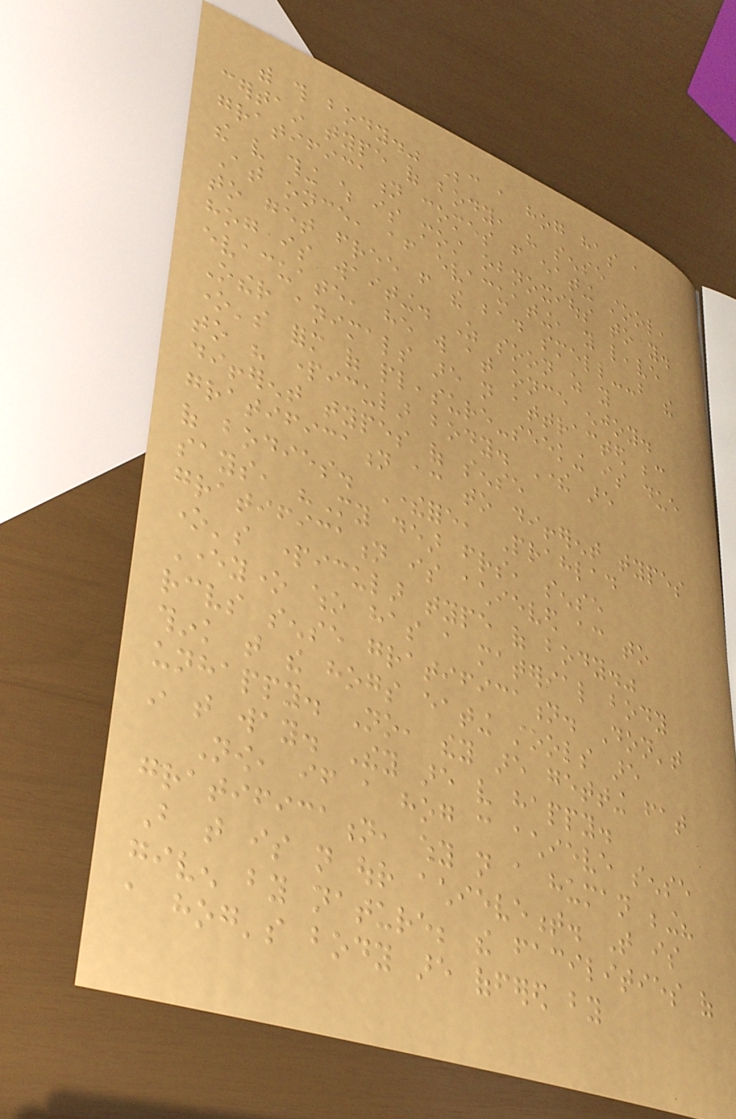with this body." Because a hog has a
certain type of body, his sense
gratification comes from eating stool,
the very thing which is most obnoxious to you.
At once, after evacuating, you leave
to get free from the bad smell--but the
hog is waiting. As soon as you
evacuate, he will at once enjoy.
Other animals are not attracted because
one's form of pleasure-seeking is due
to his particular body. There are
different types of sense
gratification according to different types
of bodies. Therefore, Prahlad
says, "My dear friends, sense
gratification is achieved according to
one's particular type of body."
Everyone who has a material body
receives sense gratification. Don't
think that the hogs eating stools are
unhappy. No, they are getting fat
in that way. They are very happy.
Now, if a hog can achieve sense
gratification, why not a human being?
But that is not our achievement. That is
given by nature; the facilities of
a hog's body are offered by
